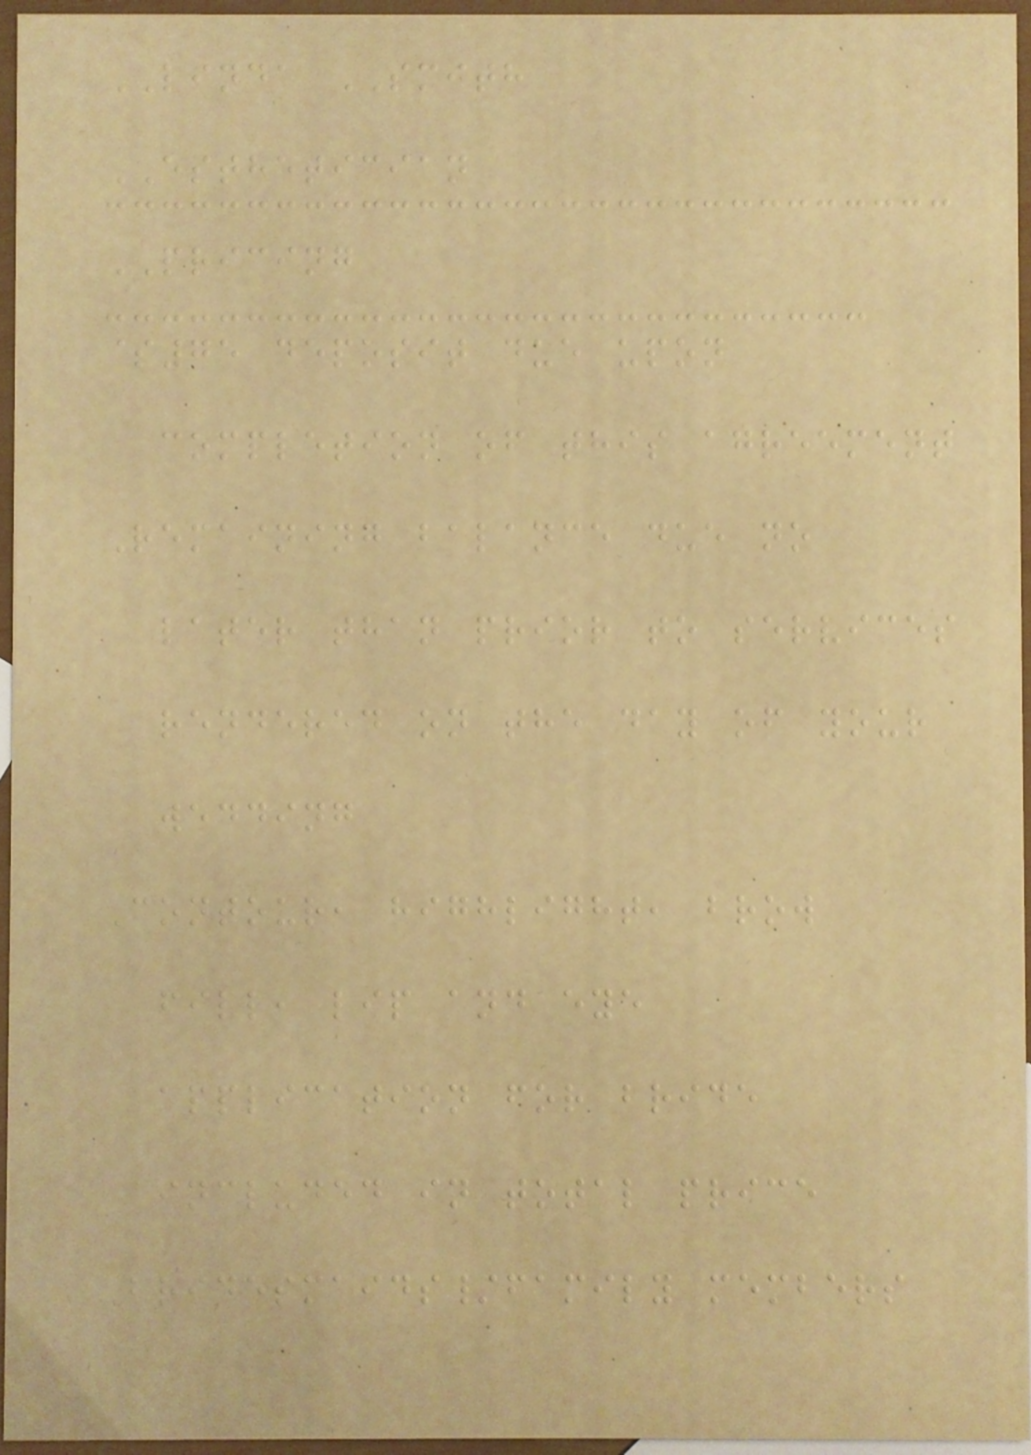LINDA SMITH
ESTHETICIAN
PRICING
$75 deposit due upon
completion of this agreement
Remaining balance due no
later than prior to services
rendered on the day of your
wedding
Contour, highlight, brow
fill, lip and eye
application for bride
included in total price
Bridesmaids/family members
